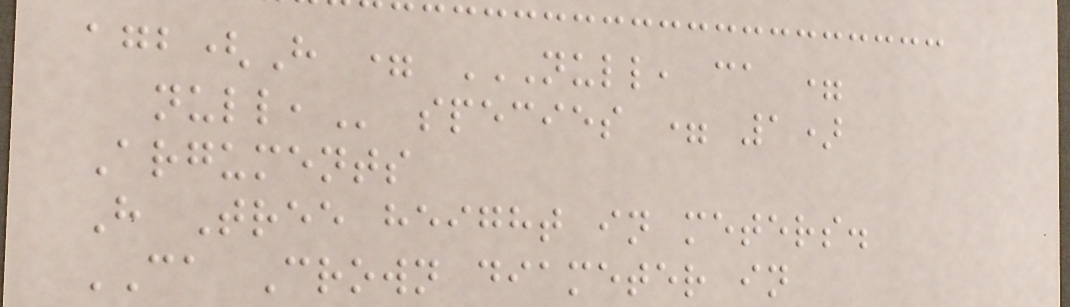agb(H = NULL, CA =
NULL, species = 1)
Arguments
H Tree height in meters.
CA Crown diameter in
